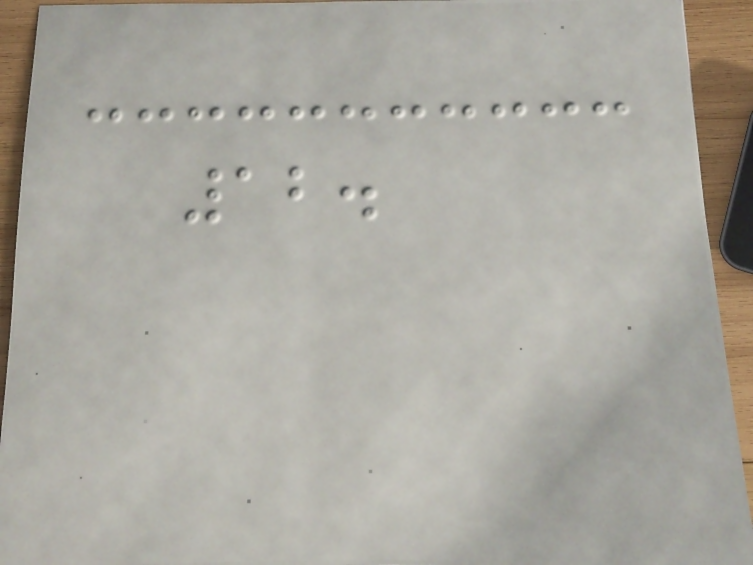12.
